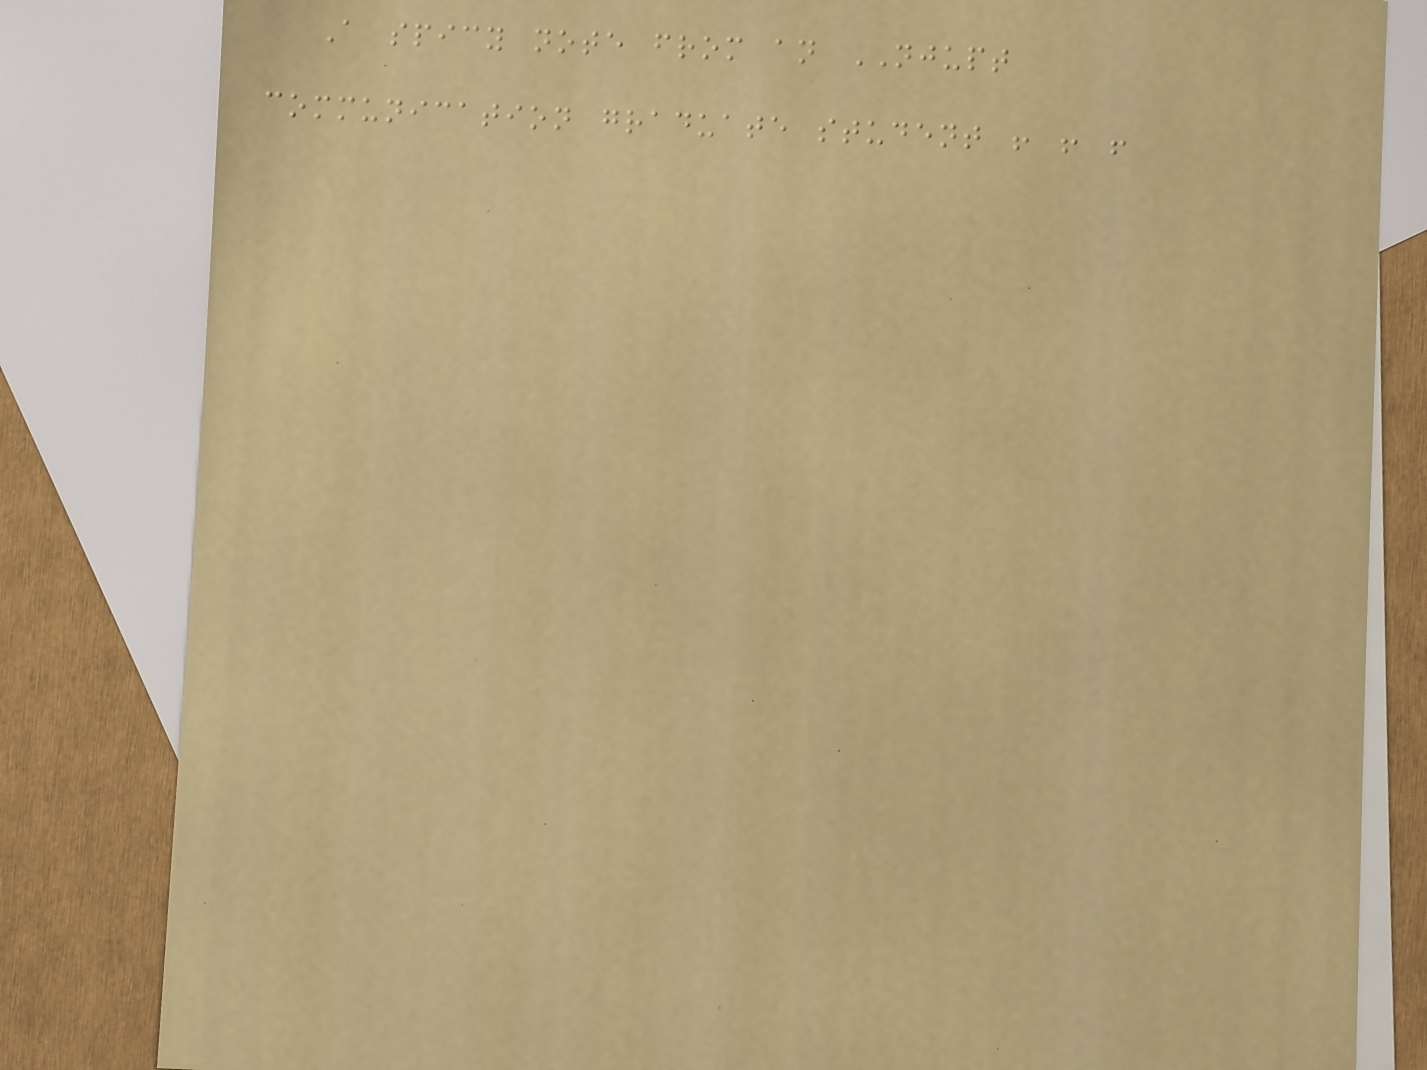A spicy note from an NJUPT
communication graduate student ! ! !
